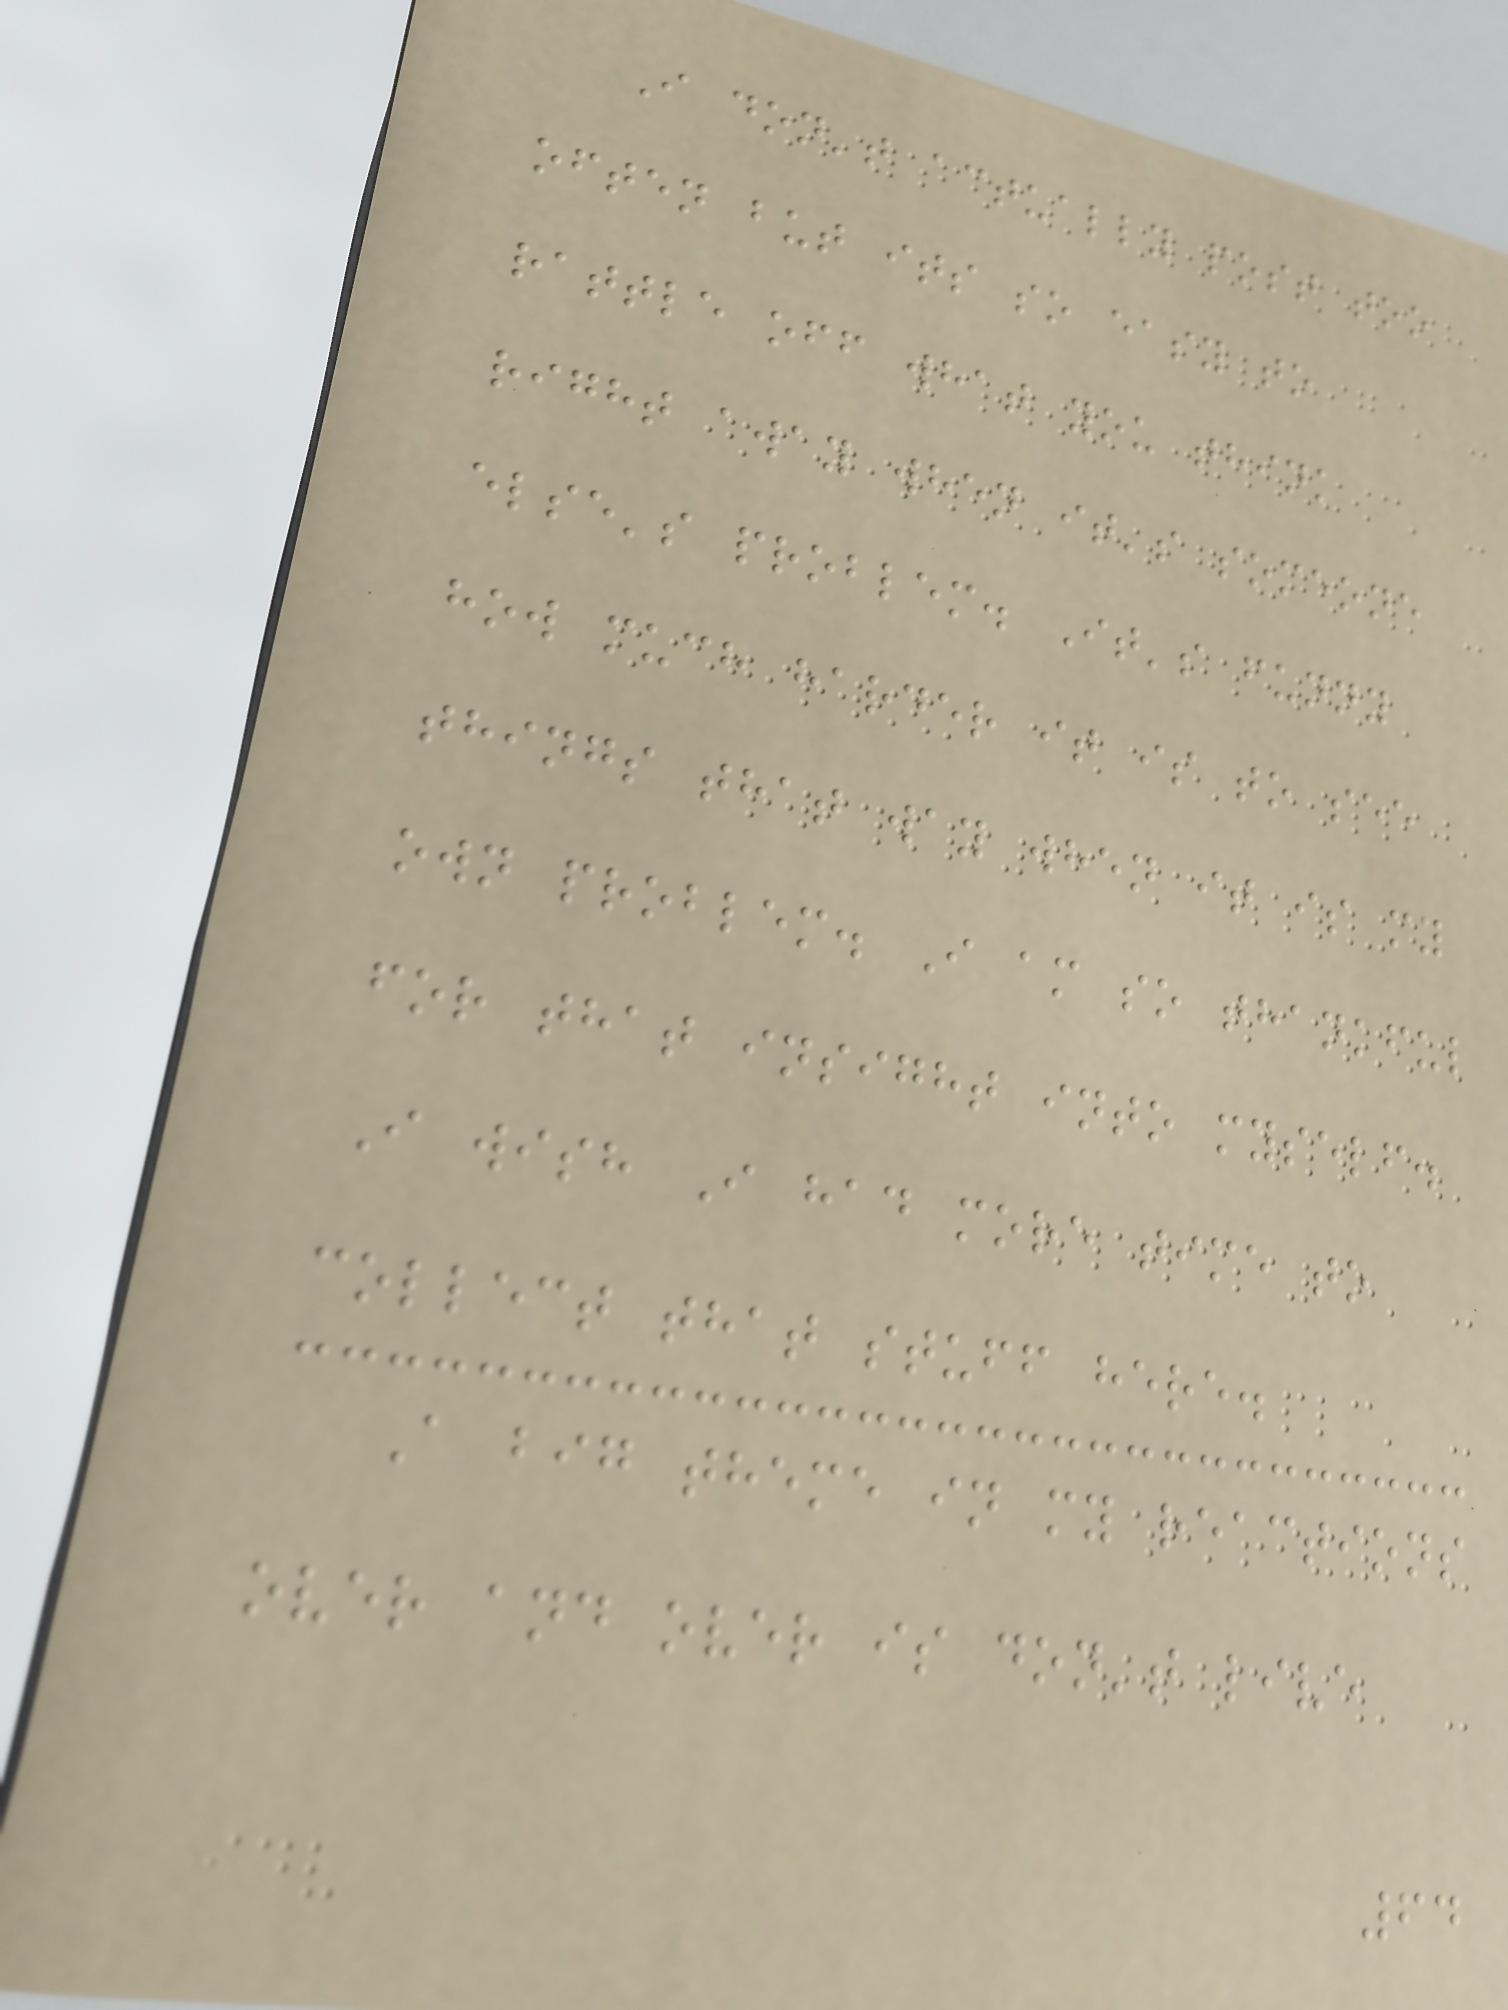I don't actually post too
often but its so easy to
rattle off what you think
right away when it's someone
else's problem. It's funny
how much harder it is to see
things that way when it is my
own problem. I am so thankful
for that insight into myself.
I wish I had more time to
collect that stuff here.
A big theme in my reactions
over and over is don't live
64
